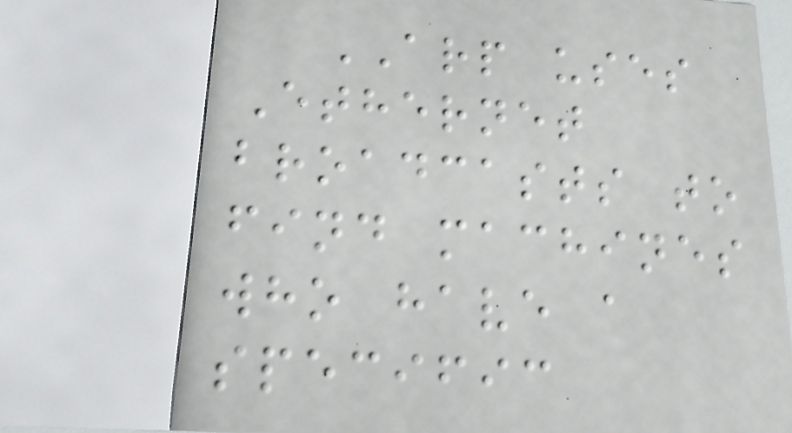ARP uses
Ethernet
broadcasts to
find machines
who have a
specific
